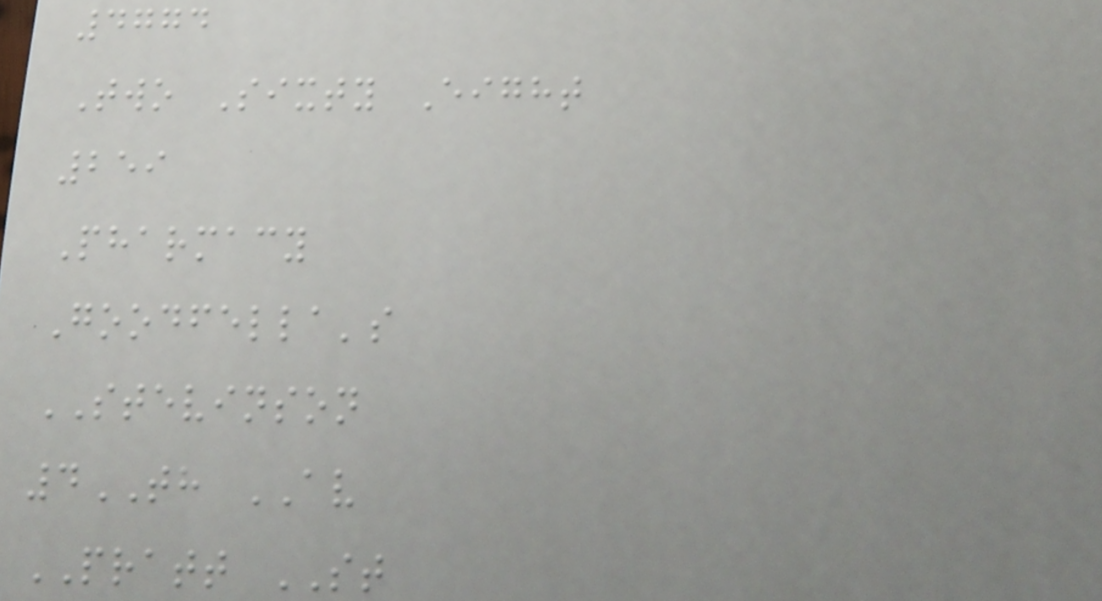4774
Two Sixty Eight
259
Pharmacy
Goodfella's
STEVINSON
4TH AV
PRATT ST
